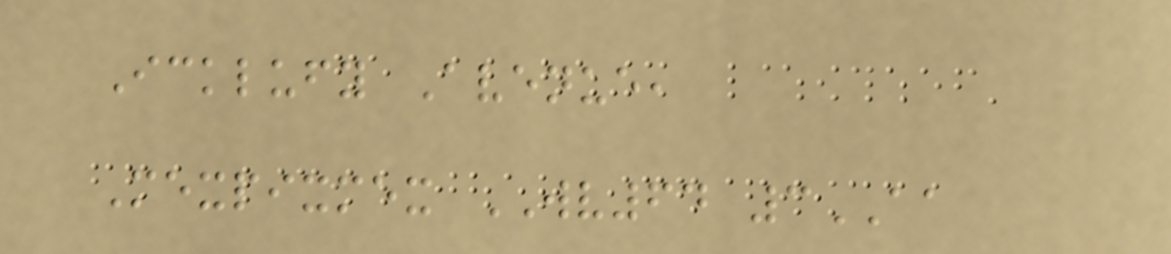Icklufy Avenue,
Mexpixmex WV64 3AA
